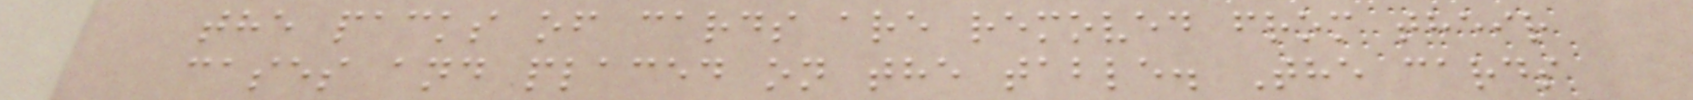the packs of cards are removed from their
cases and placed on the table. The cards
